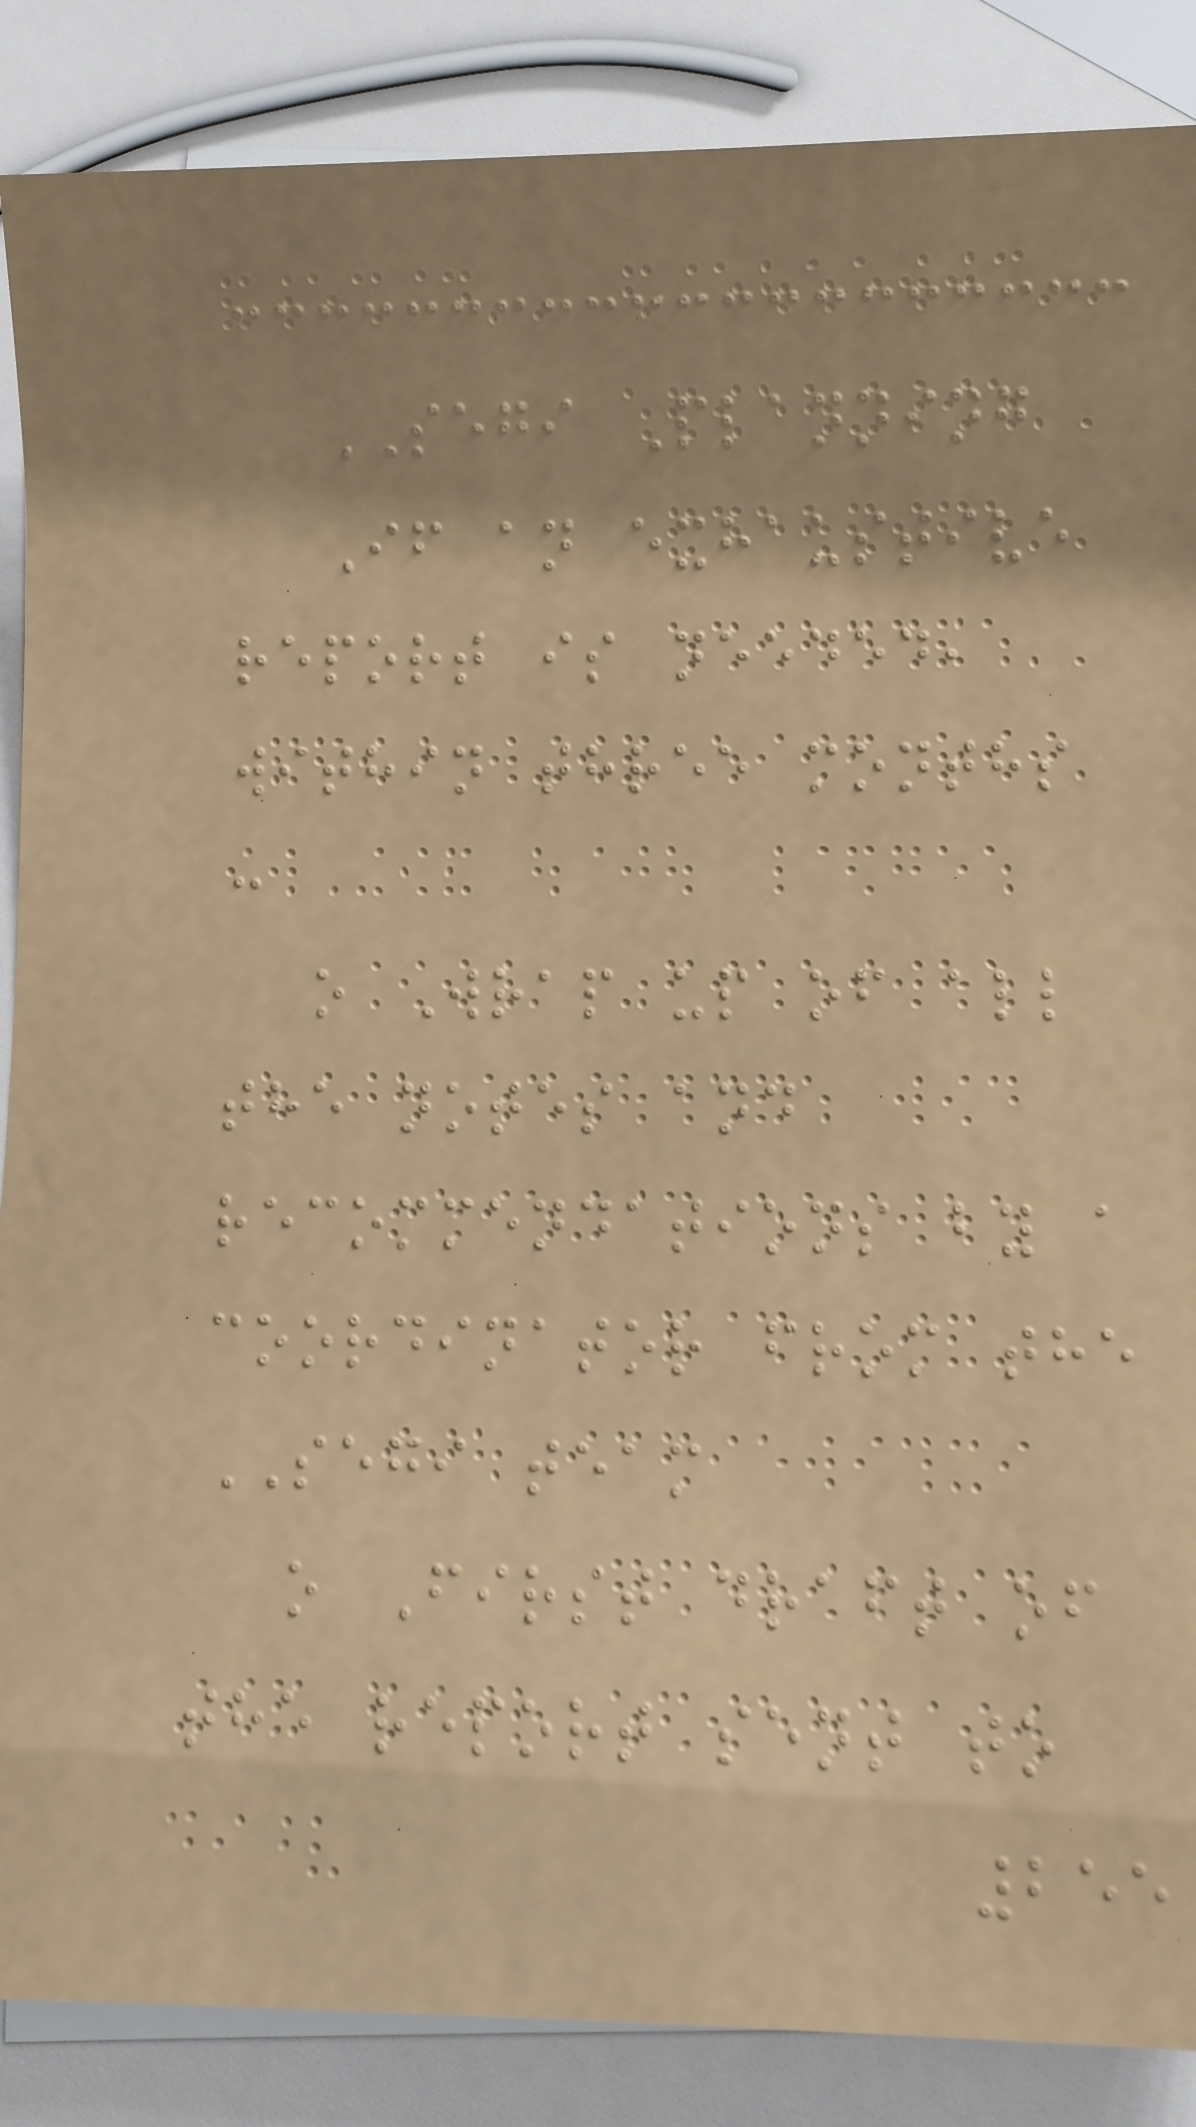SEGI Planning
If an exhaustive
report is needed,
within three months
:
o Wrap up of all
the notes and
recommendations by a
coordinator from the
SEGI team
o First draft of
the report sent to
255
